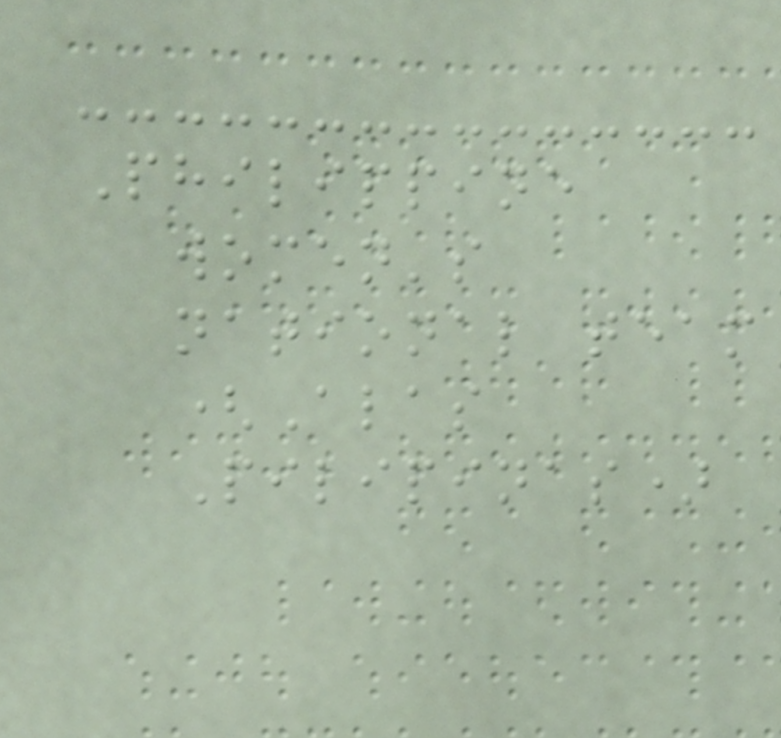Philippine
women's
national team
(Alas
Pilipinas)
